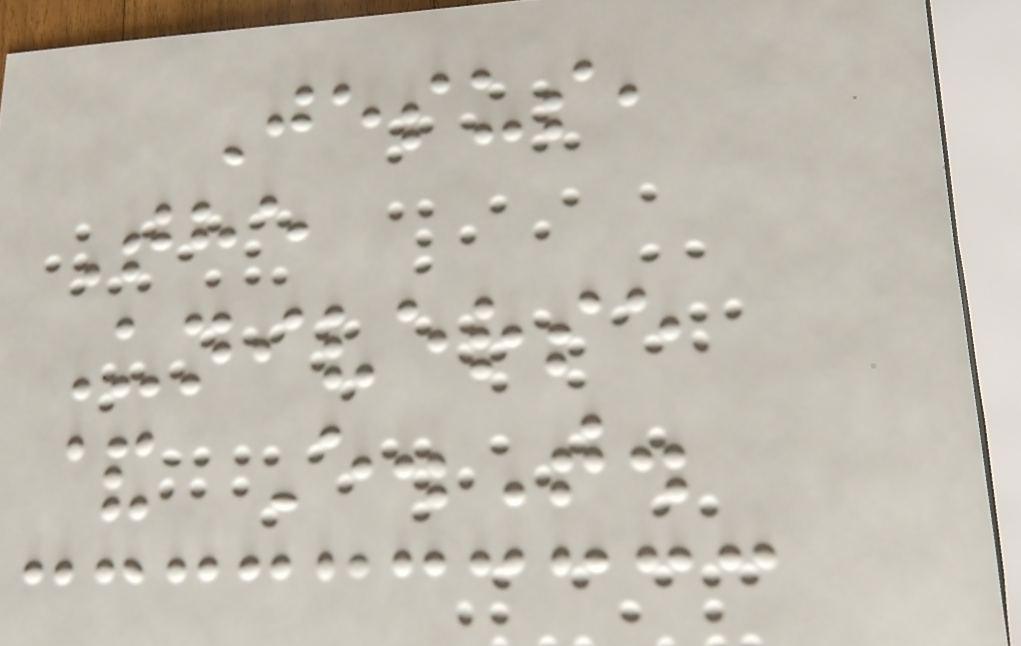Jesus,
The
Universe
& E.T.
